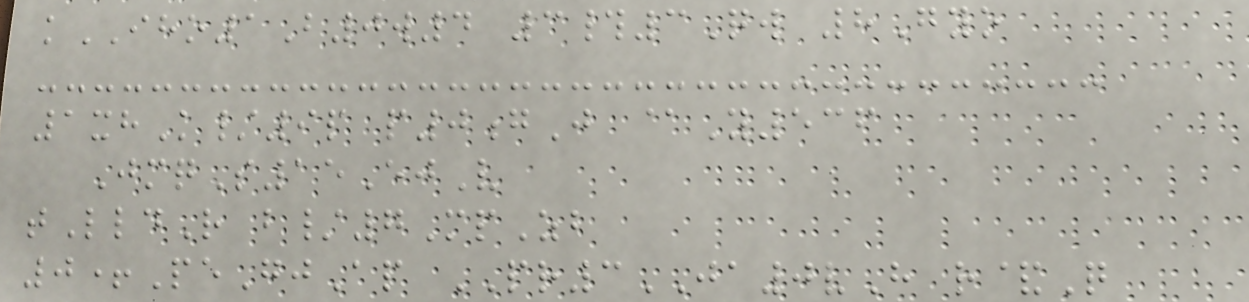kIHO1B0w4 3#3Qw 8Gyo
1xhK/9p p0gJ @Y536
JmqS15EjV
tLldR b/7MpZb
0+PeGjAp PR3JA0vH r&Q
